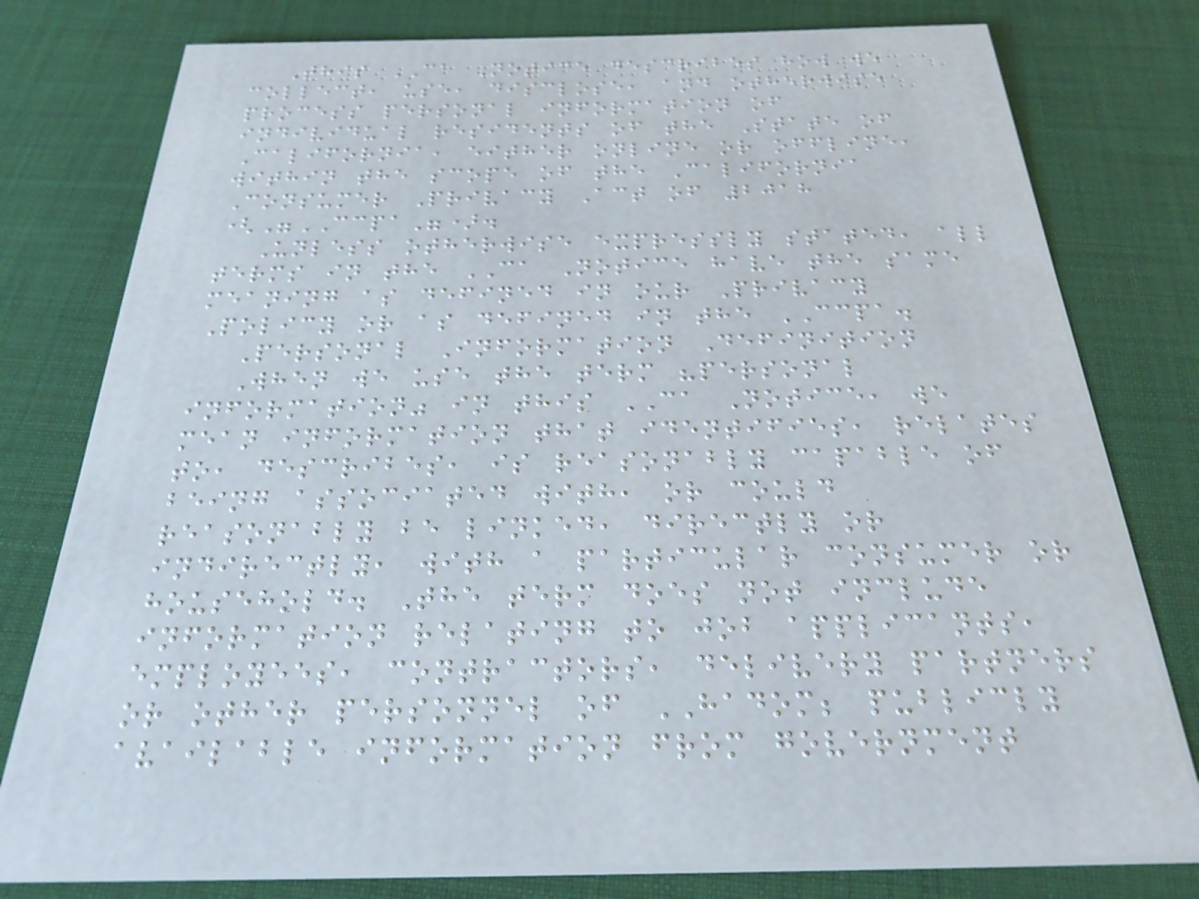This CA Notice describes how we
collect, use, disclose, and otherwise
process personal information of
individual residents of the State of
California, either online or offline,
within the scope of the California
Consumer Privacy Act of 2018
("CCPA").
Unless otherwise expressly stated, all
terms in the CA Notice have the same
meaning as defined in our Privacy
Policy or as defined in the CCPA.
Personal Information Definition
When we use the term "personal
information" in this CA Notice, we
mean information that identifies, relates
to, describes, is reasonably capable of
being associated with, or could
reasonably be linked, directly or
indirectly, with a particular consumer or
household. The term does not include
information relating to job applicants,
employees, contractors, delivery partners
or other personnel of HADOM; publicly
available information from government
